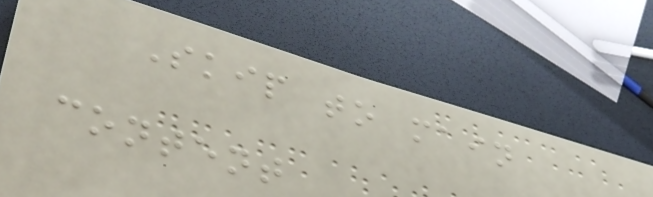Skip to main
content
